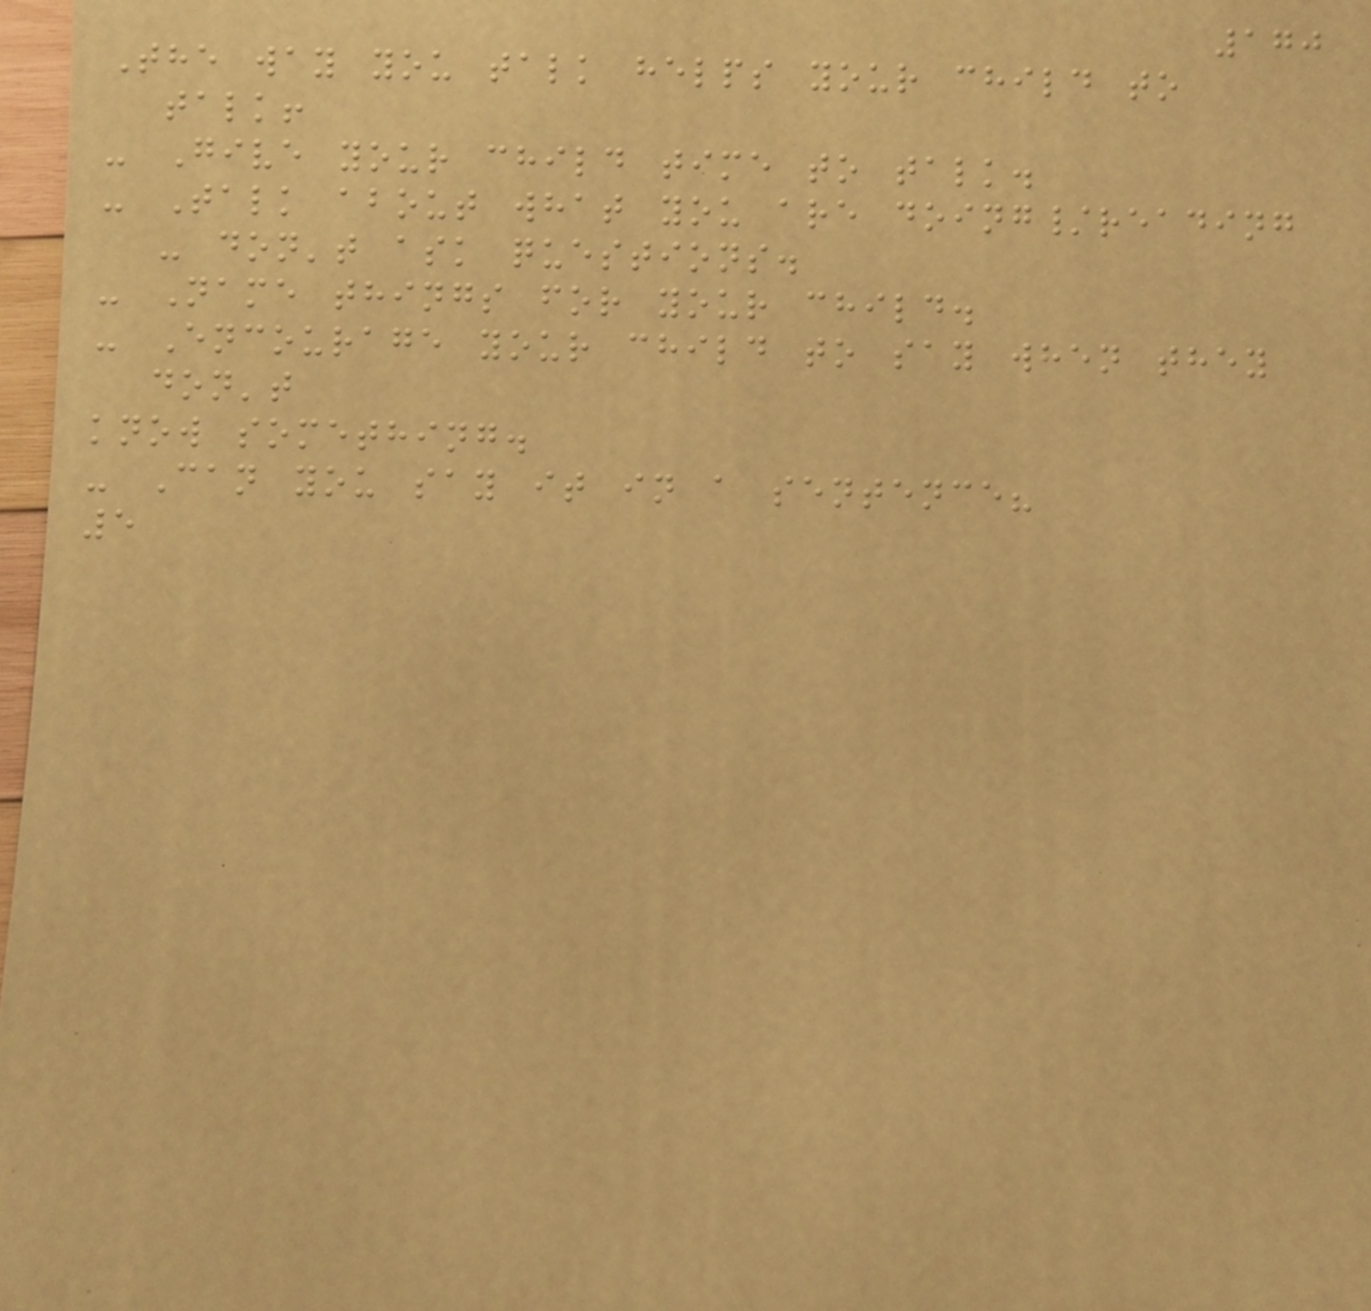170
The way you talk helps your child to
talk!
- Give your child time to talk.
- Talk about what you are doing/reading
- don't ask questions.
- Name things for your child.
- Encourage your child to say when they
don't
know something.
- Can you say it in a sentence?
5
